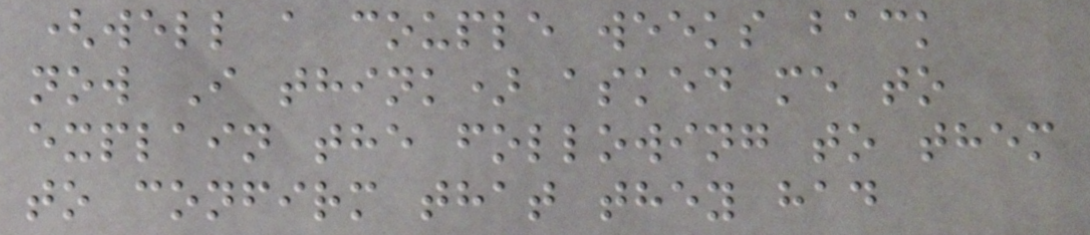(well a couple weeks back
now I think) asked me to
explain the following to them
to confirm that they had
